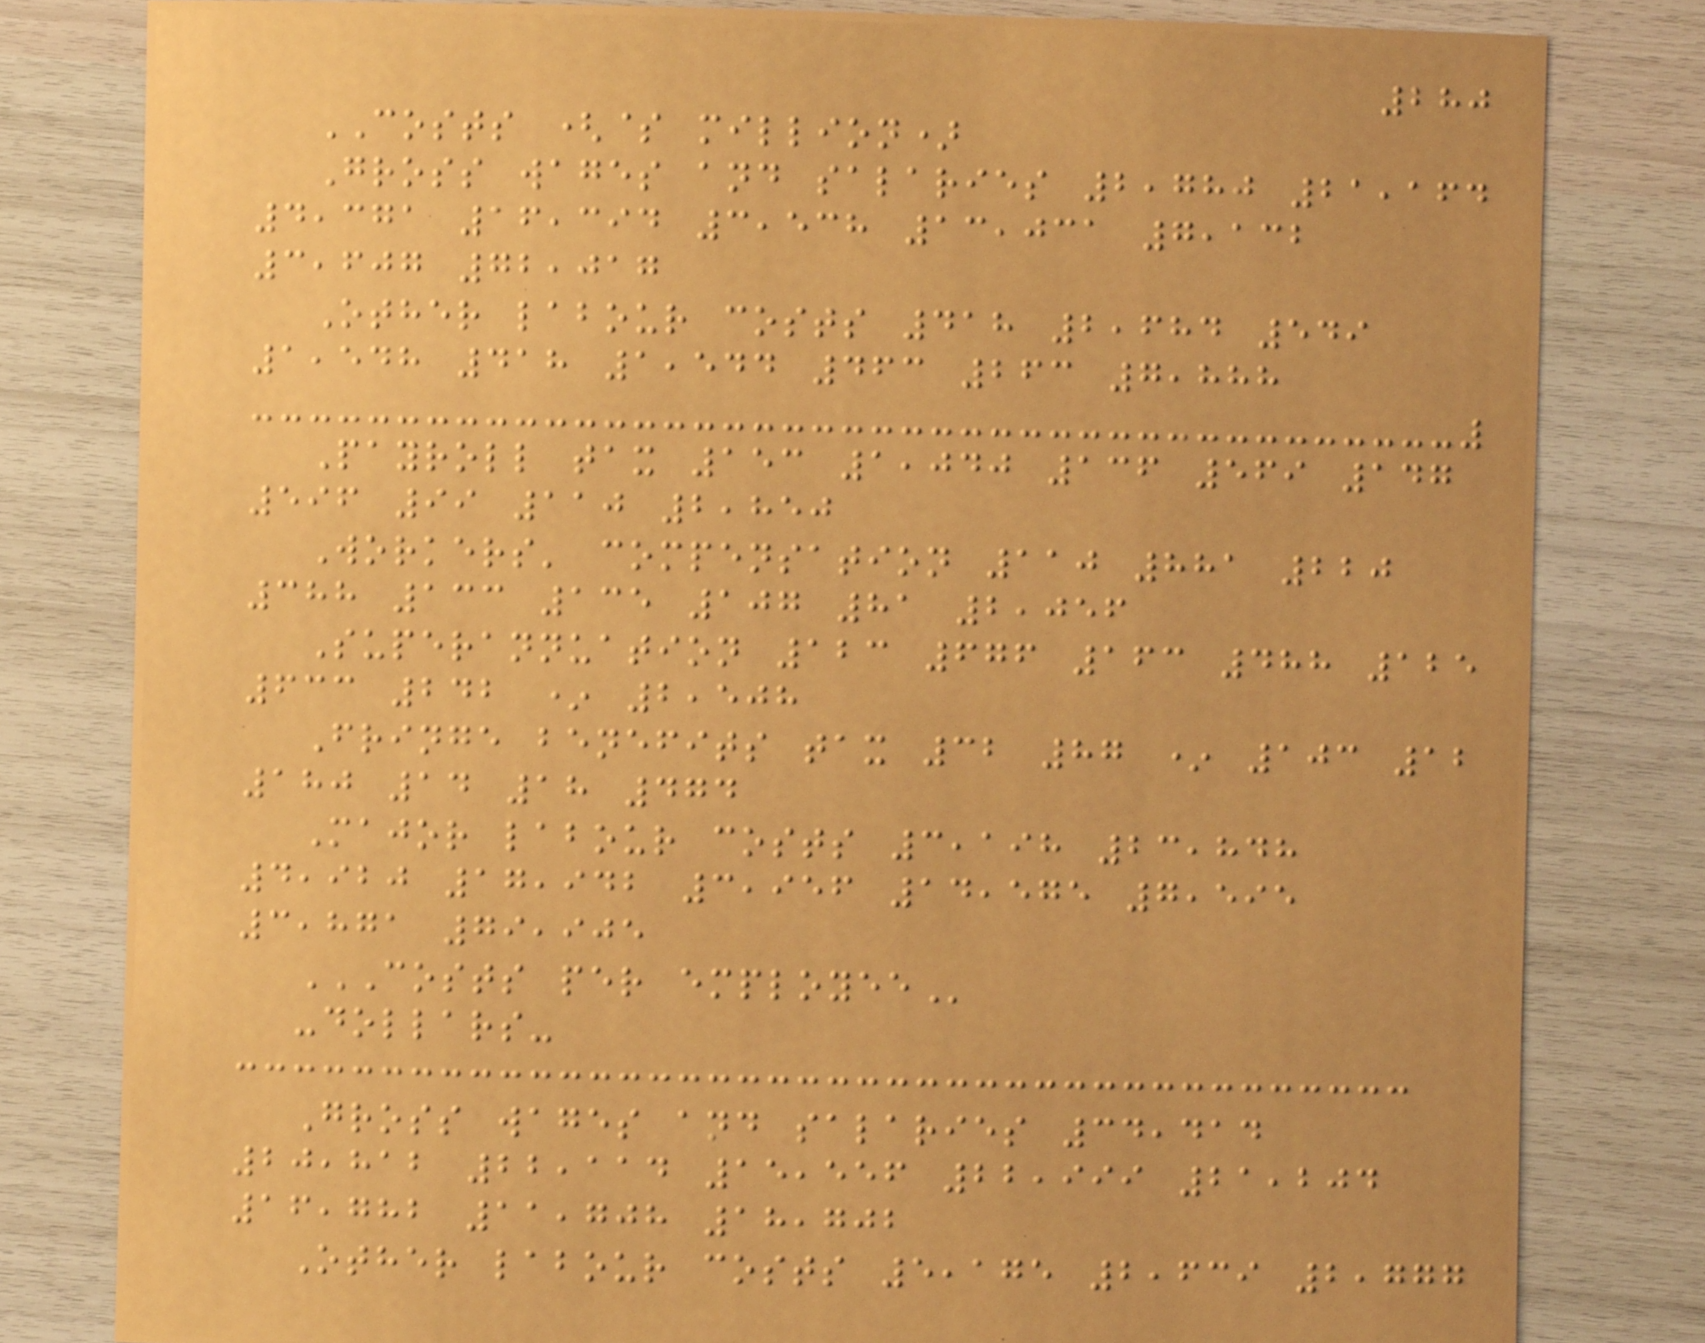280
COSTS ($ million)
Gross wages and salaries 2,780 21,164
4,371 16,394 3,538 13,031 7,132
3,607 72,017
Other labour costs 418 2,684 549
1,548 418 1,544 463 263 7,888
Payroll tax 153 1,040 136 569 147
596 99 110 2,850
Workers' compensation 110 881 220
388 133 135 107 81 2,056
Superannuation 123 676 163 488 125
633 242 * 2,508
Fringe benefits tax 32 87 * 103 12
180 14 18 474
Major labour costs 3,198 23,848
4,920 17,942 3,956 14,575 7,595
3,871 79,905
COSTS PER EMPLOYEE
-dollars-
Gross wages and salaries 34,414
20,812 22,114 15,556 22,999 21,204
16,782 11,708 18,702
Other labour costs 5,175 2,639 2,777
